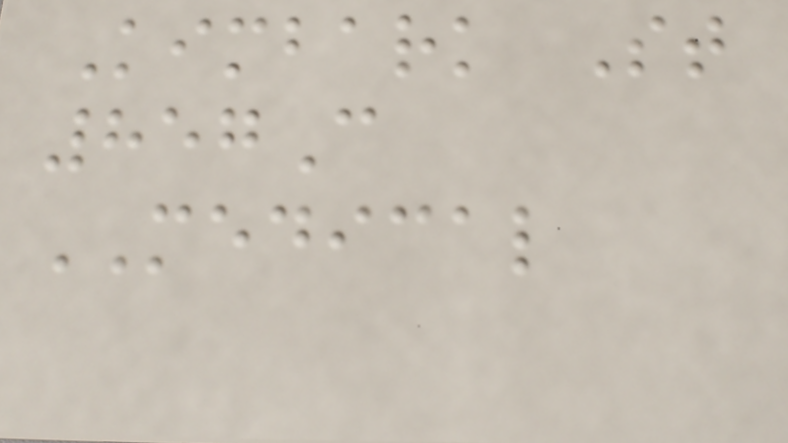Kimbark St
857C
MEDICAL
